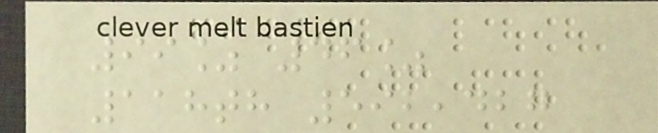99% 46%
118th 592,427
